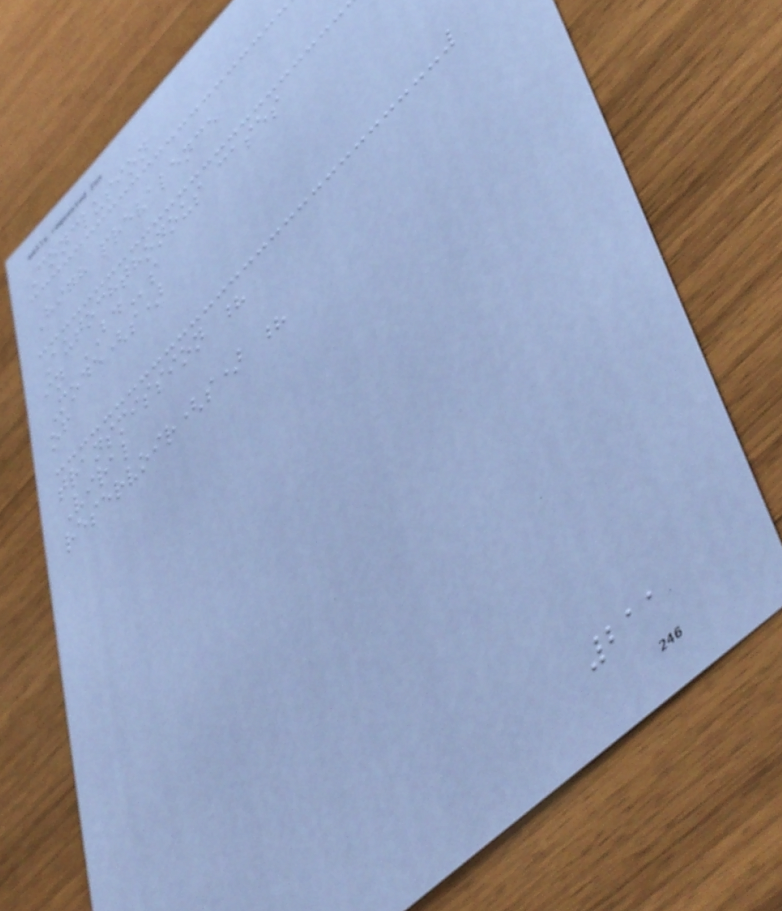Conclusion
High prevalence
Autochthonous cases
in BDs
Mode(s)
of
transmission ?
Viral
reservoir(s) ?
211
